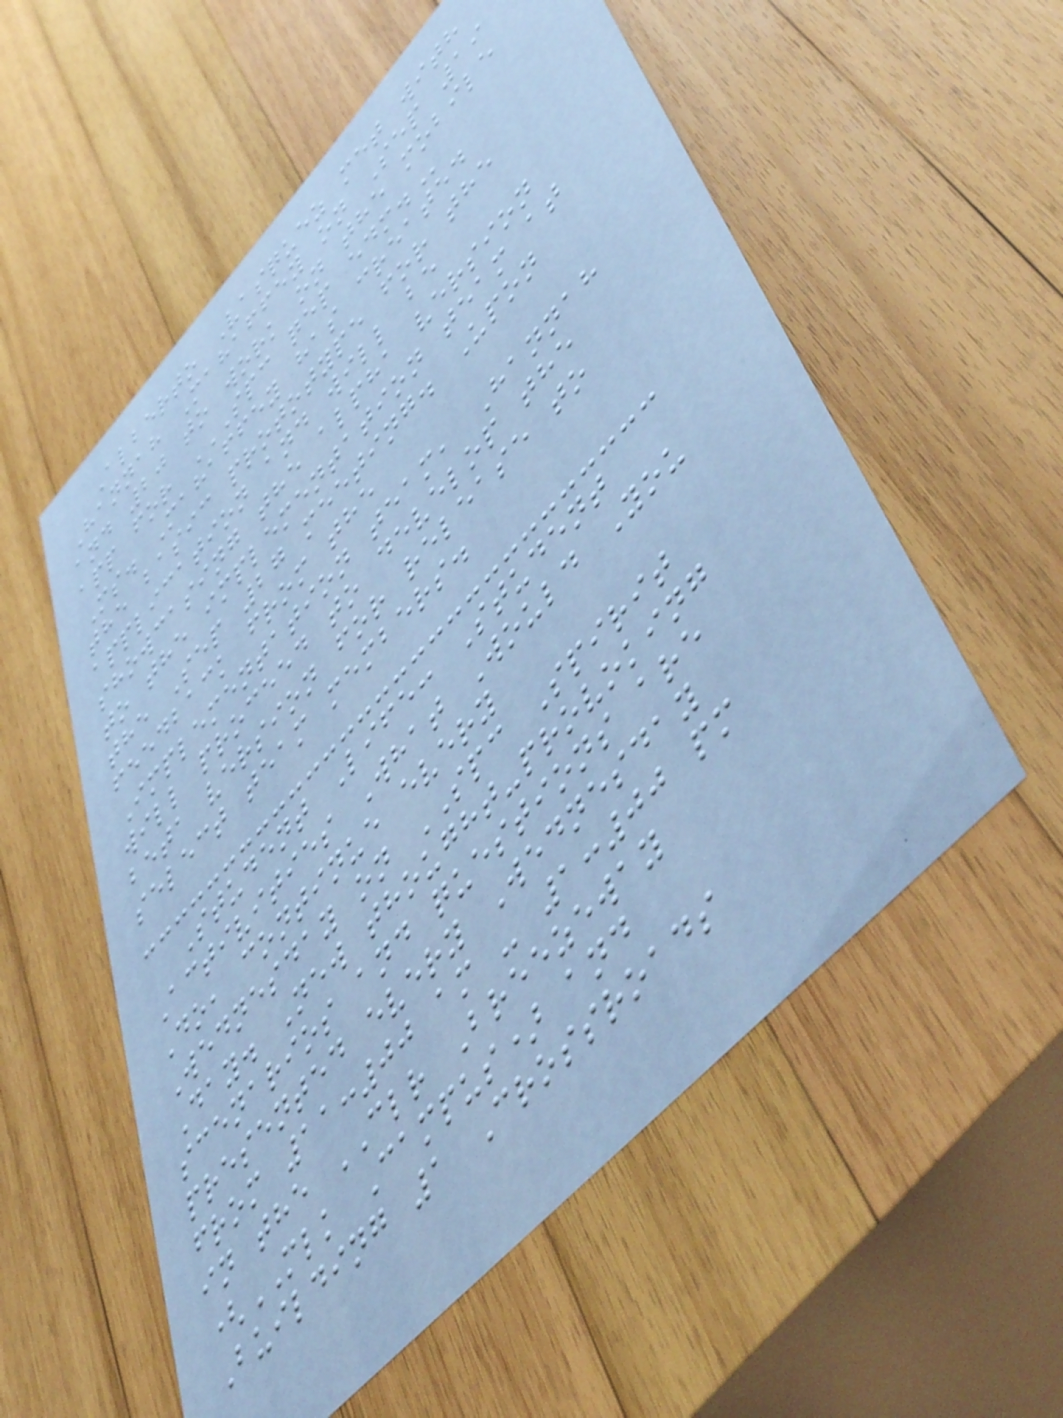Alberto Vasquez met with
Hannah Mahaffey on Sep 19
and 20 to work on the mobile
app for SPC QEP EDM.
Ms. Mahaffey has created
the basic prototype for the
application and will be
showcasing the alpha version
to the implementation team at
the Sep 27 meeting. Upon
feedback from the
Implementation team, Hannah
will proceed to develop the
beta version for release to
select team members.
Student Life: Student
Activities What Would You
Do, continue every
Wednesday on SPC Spirit
Day. New thought-provoking
scenarios and questions are
presented every Wednesday
from 11:00 am - 1:00 pm
in the CLR Breezeway
(MLK Campus) and
Building 1 Crossroads
